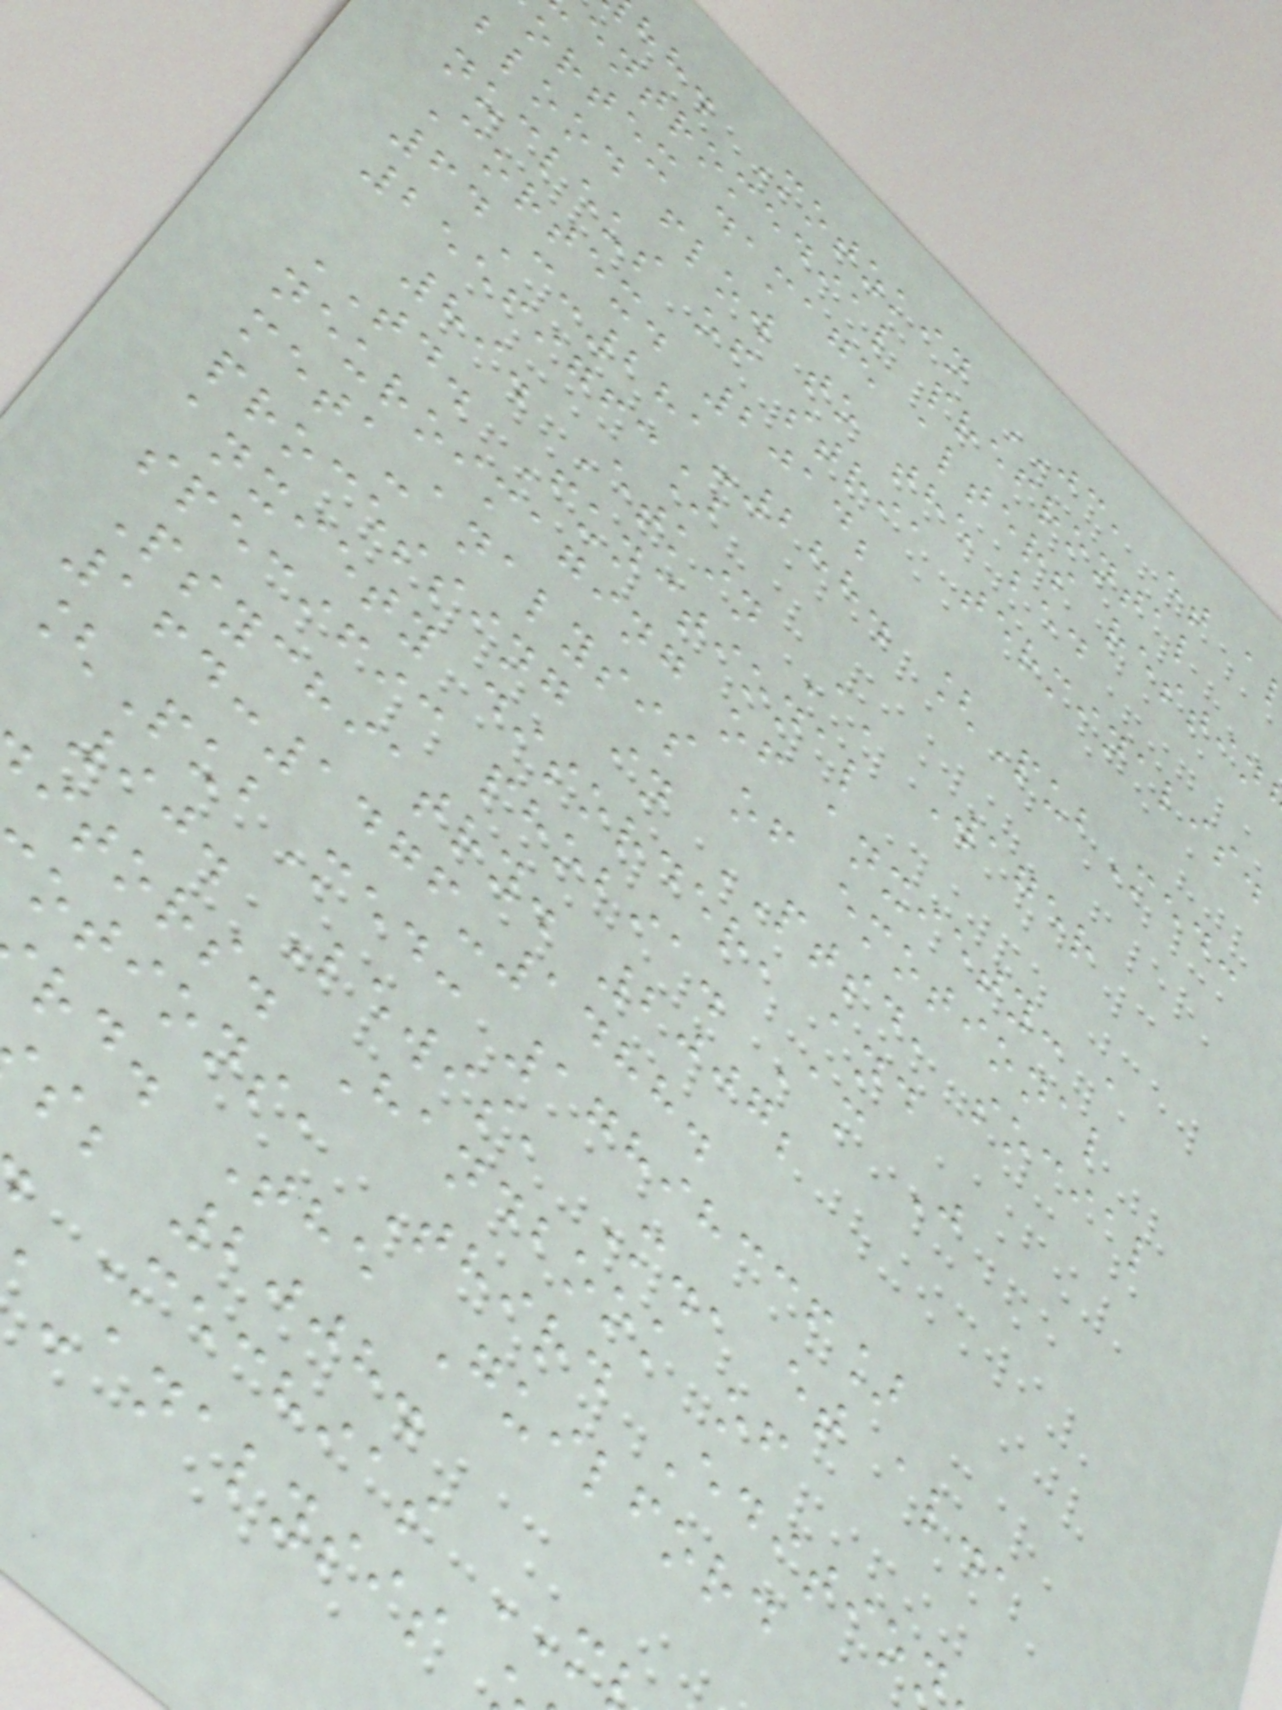hh. Motzkin JC, et a
entromedial prefrontal
ortex damage alters restin
blood flow to the bed
nucleus of stria terminalis.
Cortex. 2014;
64C:281-288. [PubMed:
25569763]
89. Etkin A, Wager
TD. Functional
neuroimaging of anxiety: a
meta-analysis of emotional
processing in PTSD, social
anxiety disorder, and
specific phobia. Am J
Psychiatry. 2007;
164:1476-1488.
[PubMed: 17898336]
90. Lewis, M., et al.,
itors. Handbook of
otions, Third Edition
rd. The Guilford
s; 2008.
Mechias
-analysis
